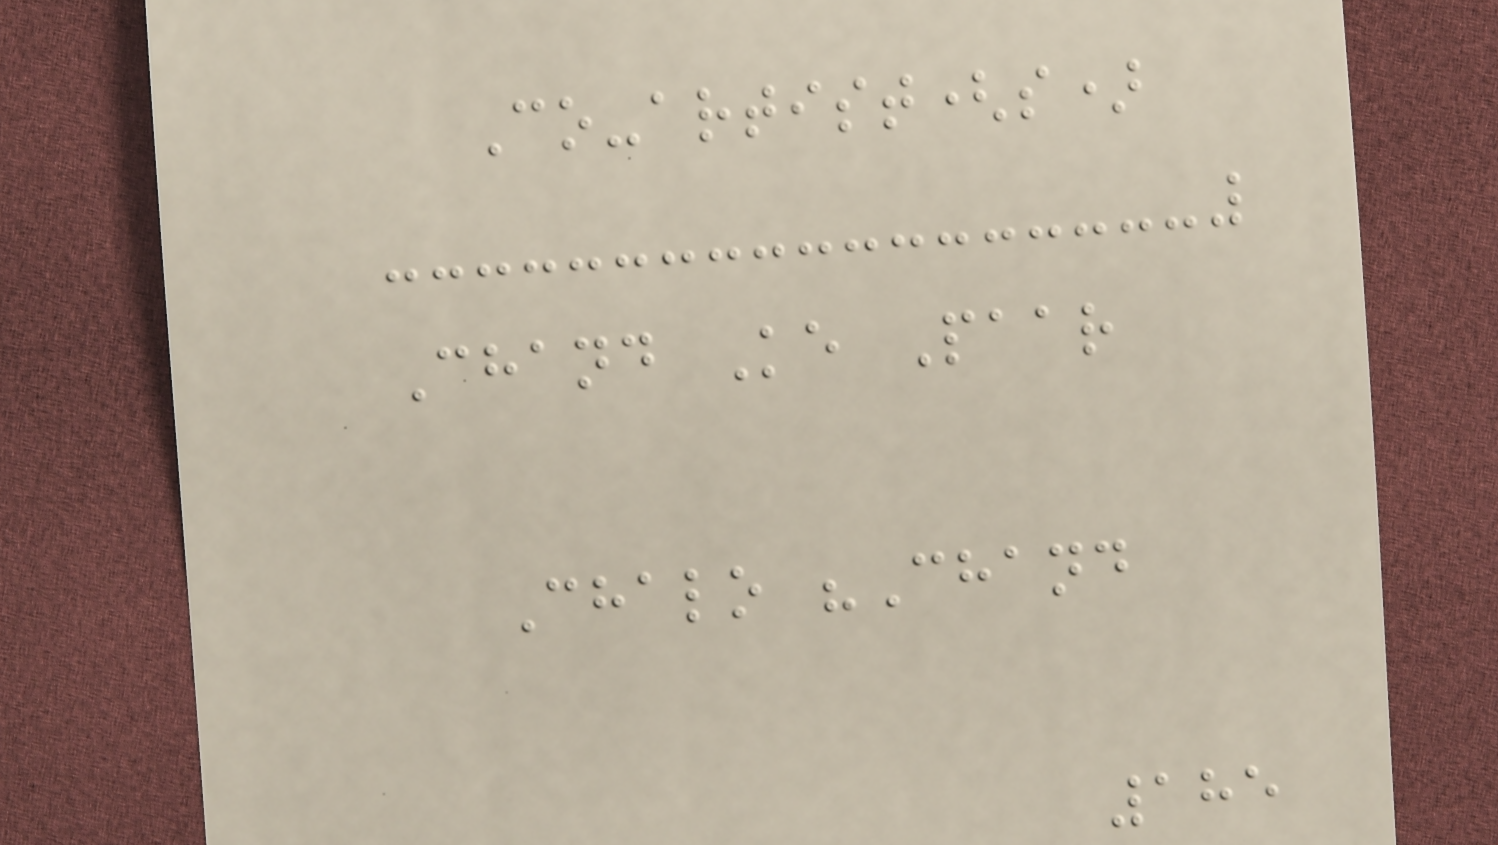Co-artist(s)
Chand Ke Paar
Chalo "Chand
185
